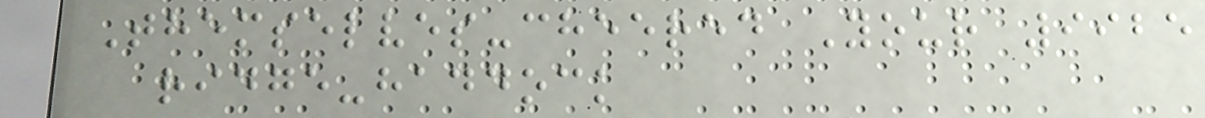Themselves-cheered Your 9925
ridge-haddock
